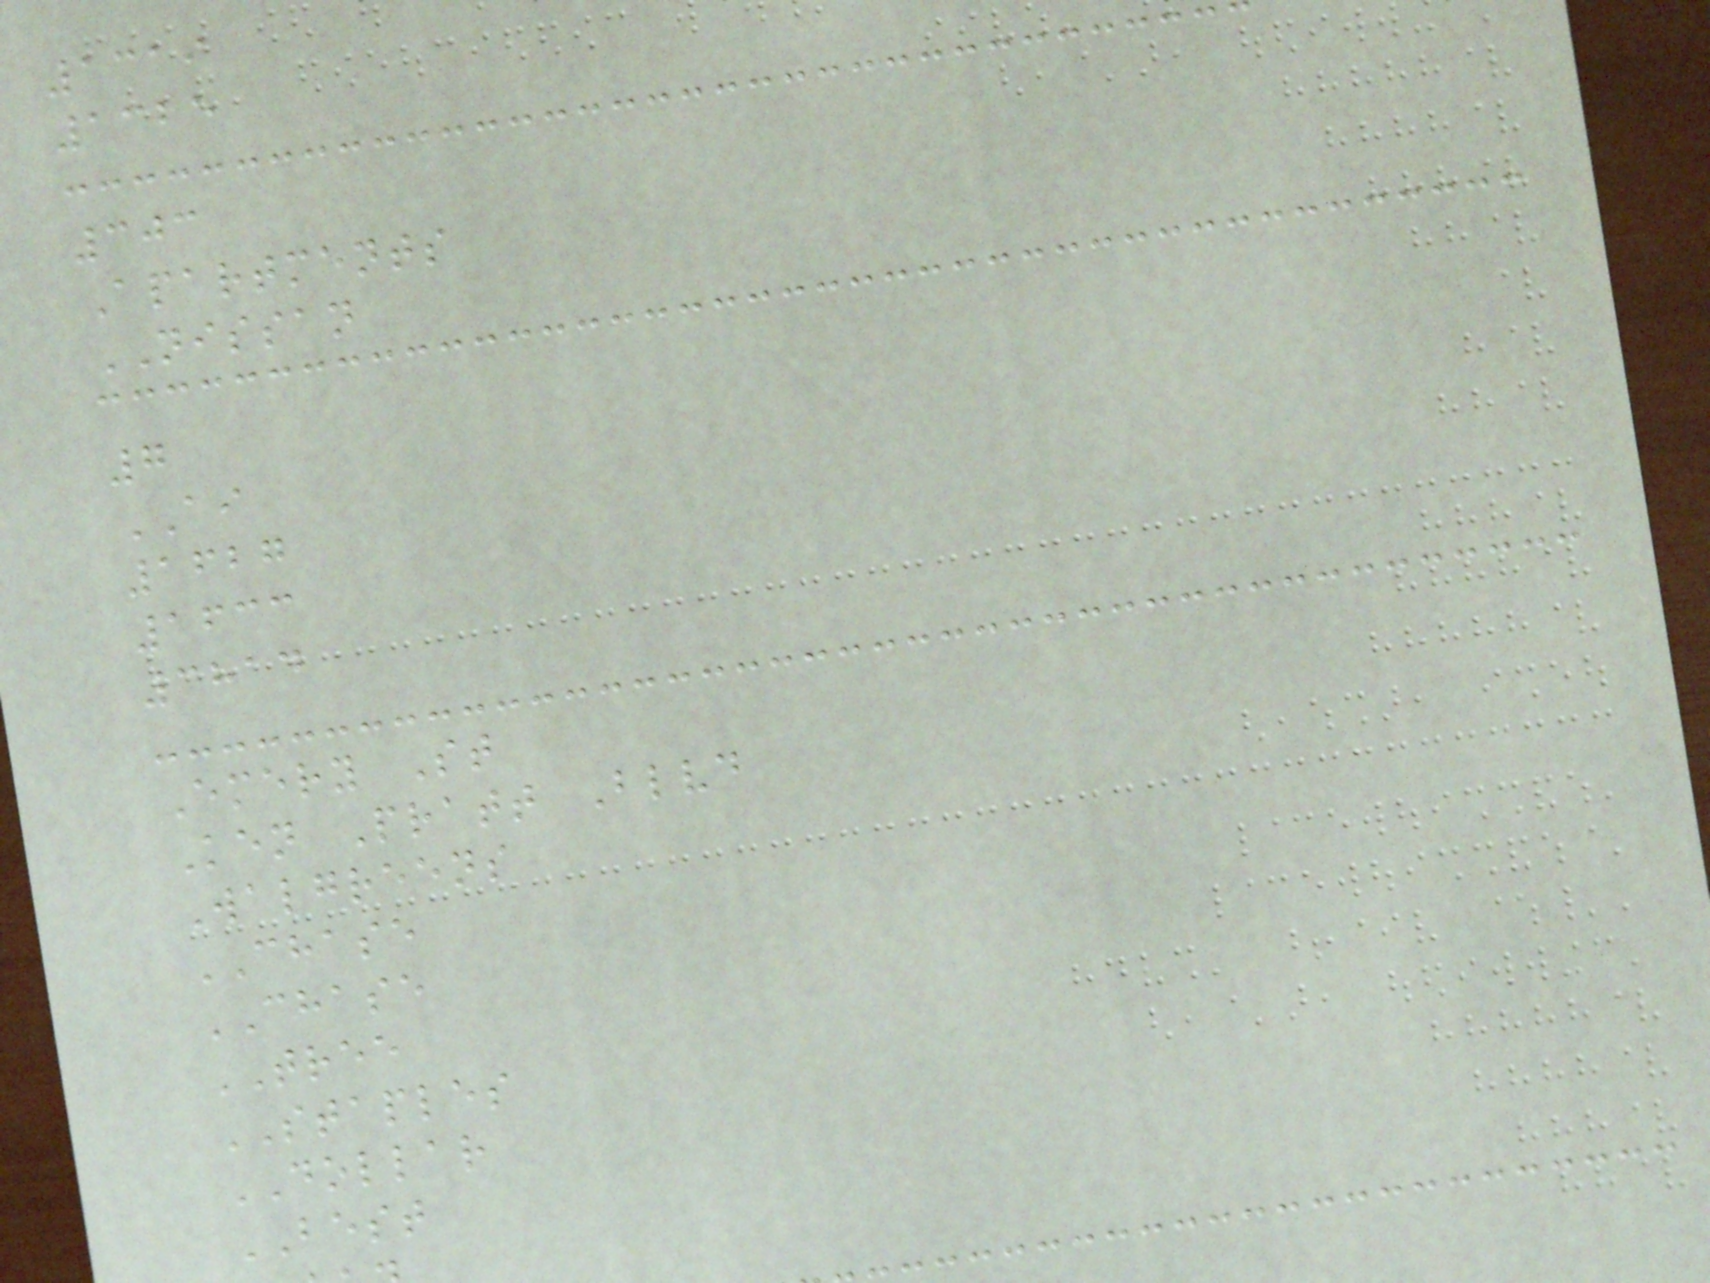1319
1325
303
Apartments
NISSAN
7
AI
1627
1633
3814
Emery St
Ken Pratt Blvd
Walgreens
CHASE
CHASE
TREE
STAPLES
DOLLAR
BEST
